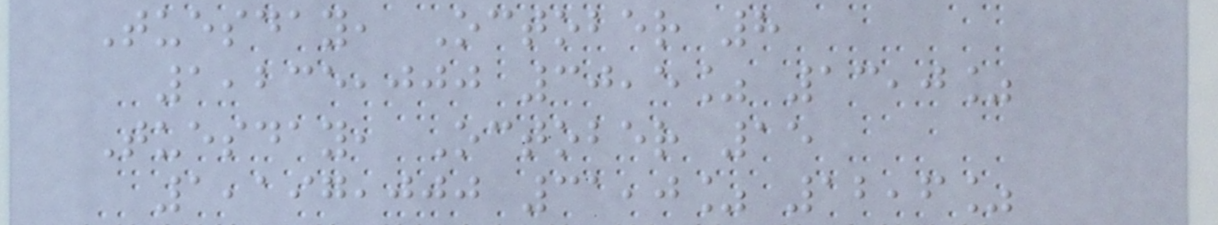Tuesday, October 8
1,235,000 30,5% 13,0%
Tuesday, October 15
1,197,000 31,0% 12,6%
